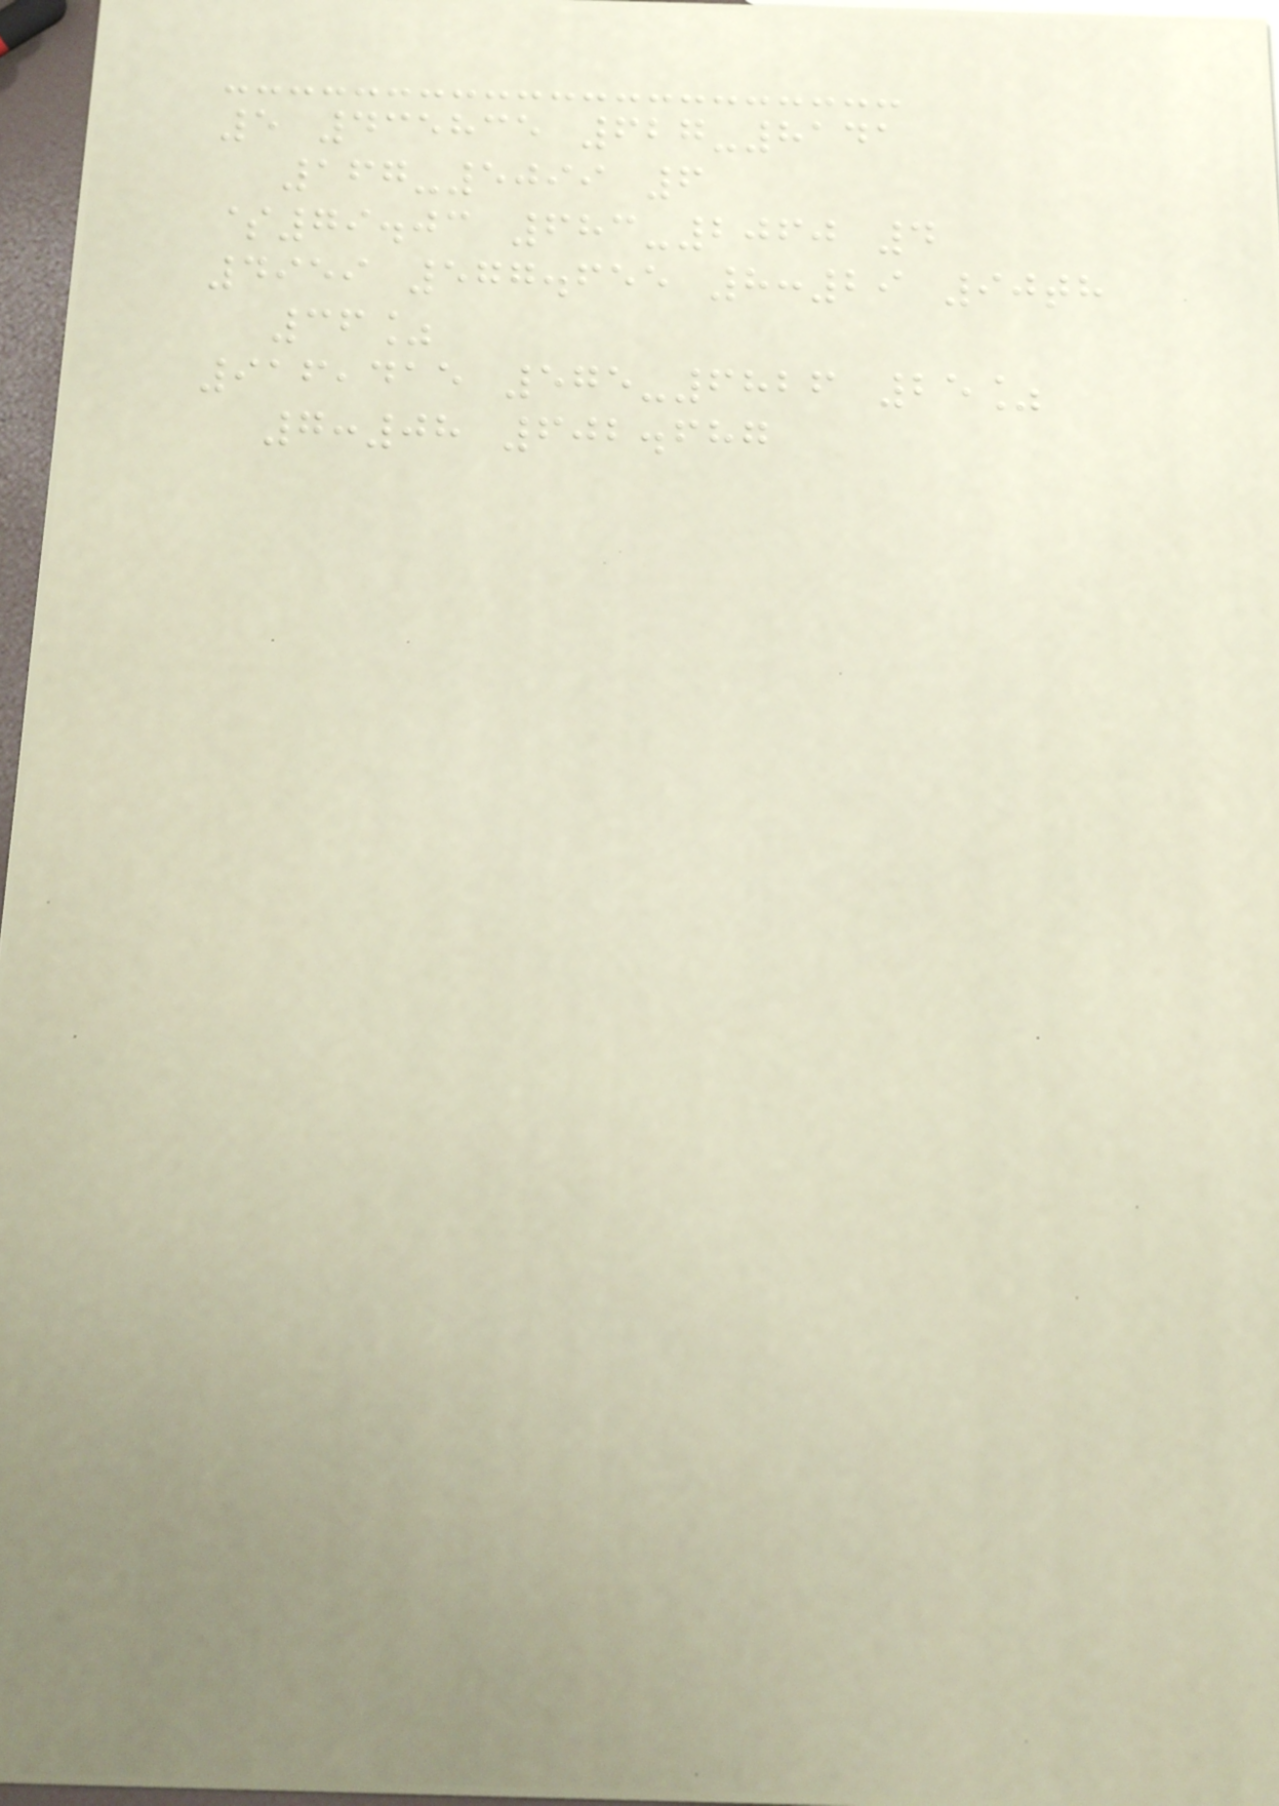5 435835 627-8141
167-5099 6
$79.03 683-2060 4
4959 577.655 8:29 90th
36%
916,415 575-6826 25%
7:08 602.687
